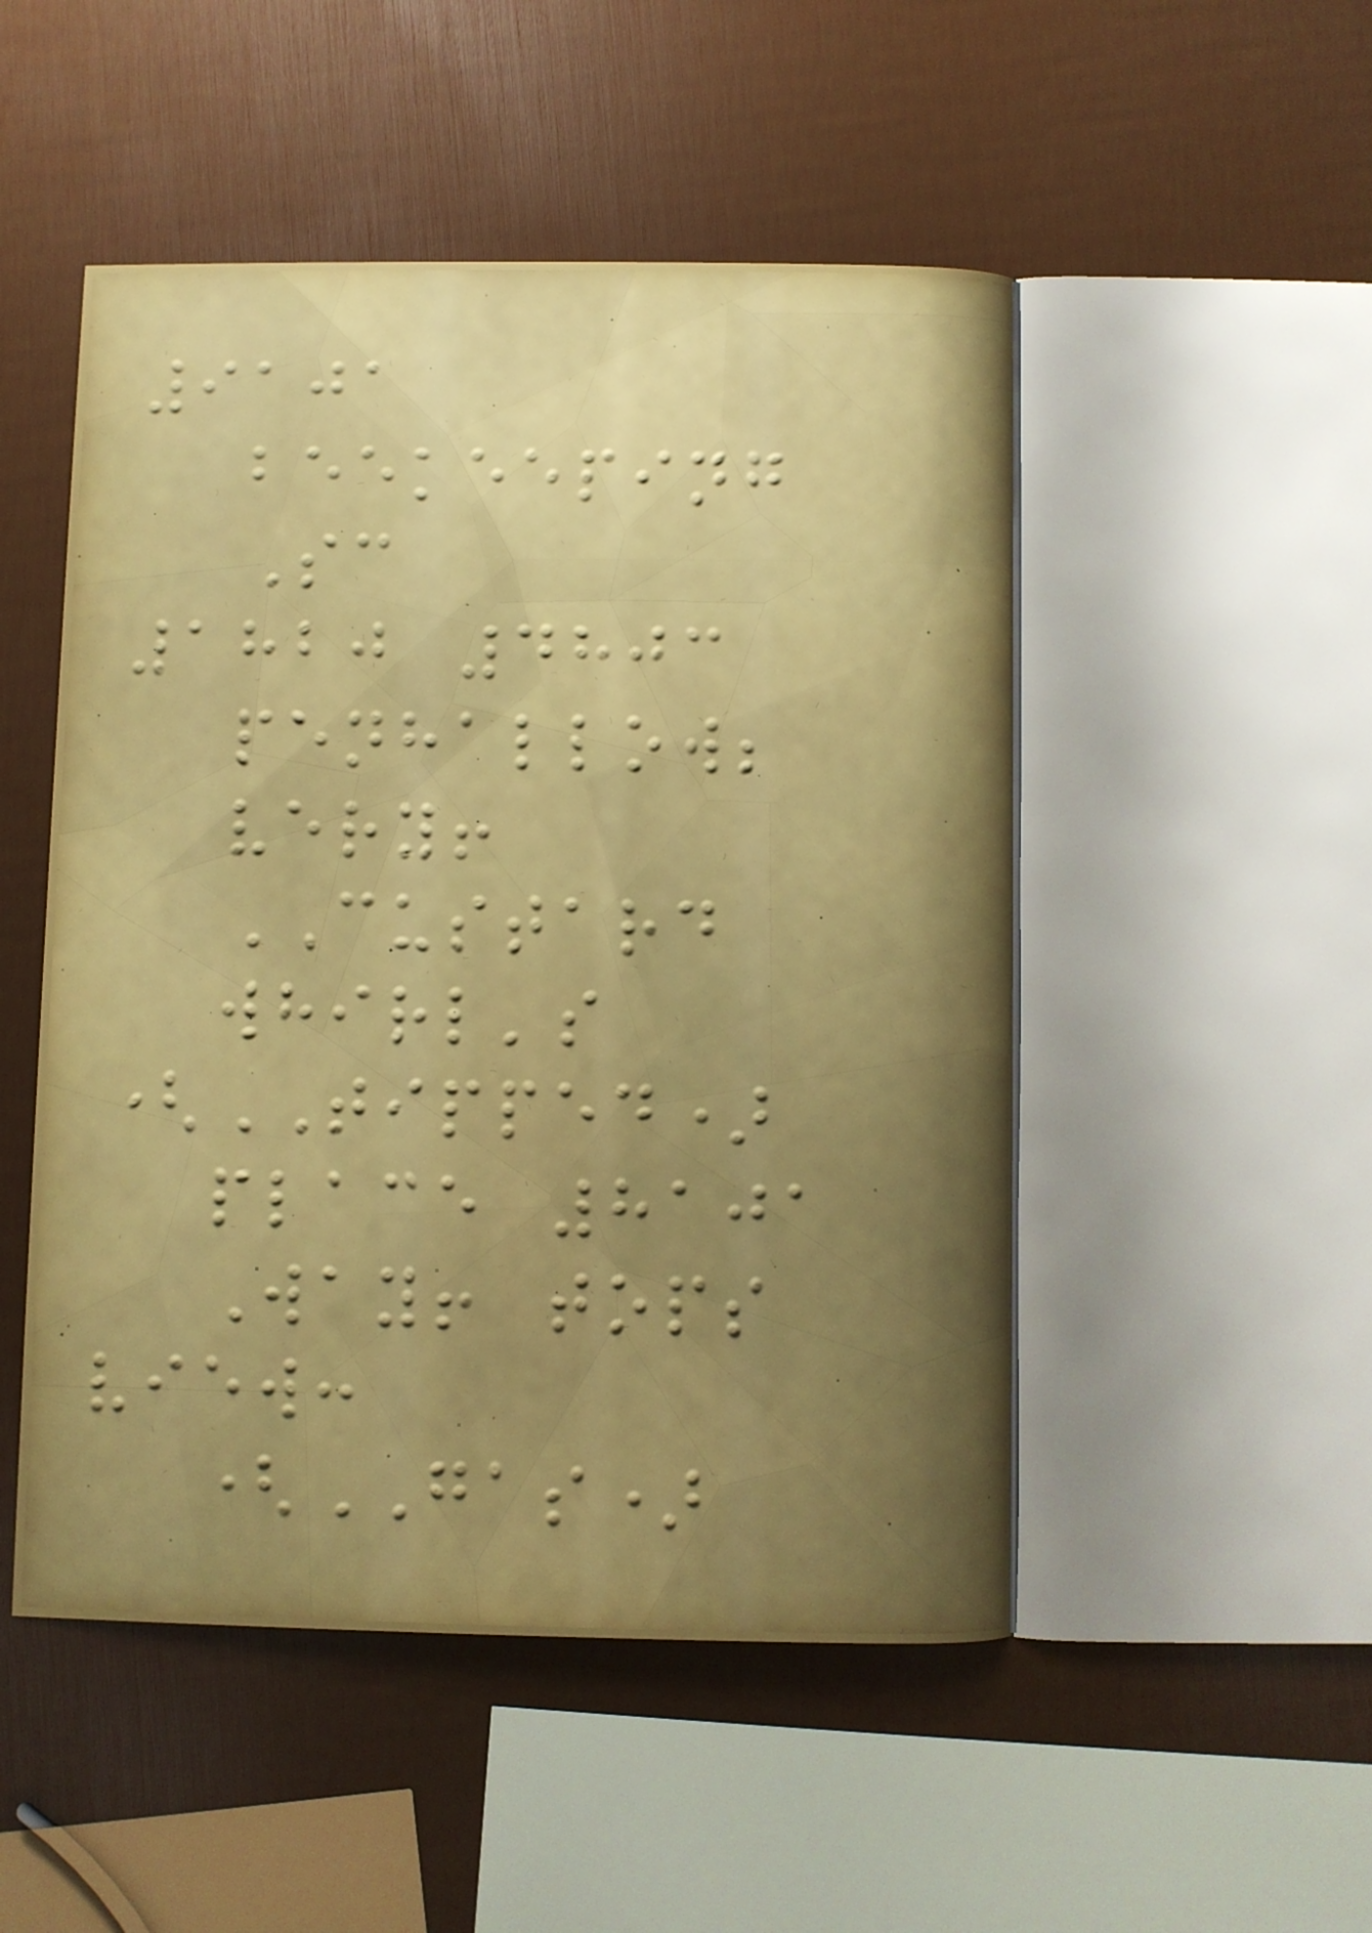9101
beekeeping
Sc
1820 4803
penhallow;
very!
CUSTARD
whirl's
(TIPPED)
place 8101
Way! tops
view:
(GAS)
